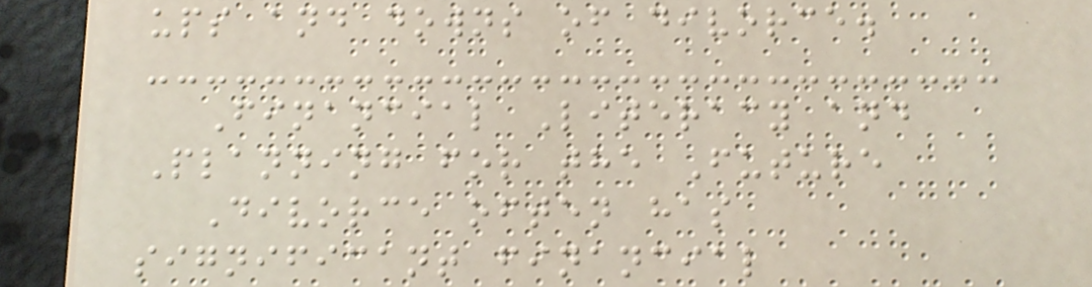ups and downs of divorce.
Financial Literacy and
Planning for the Future
Divorce often has
significant financial
